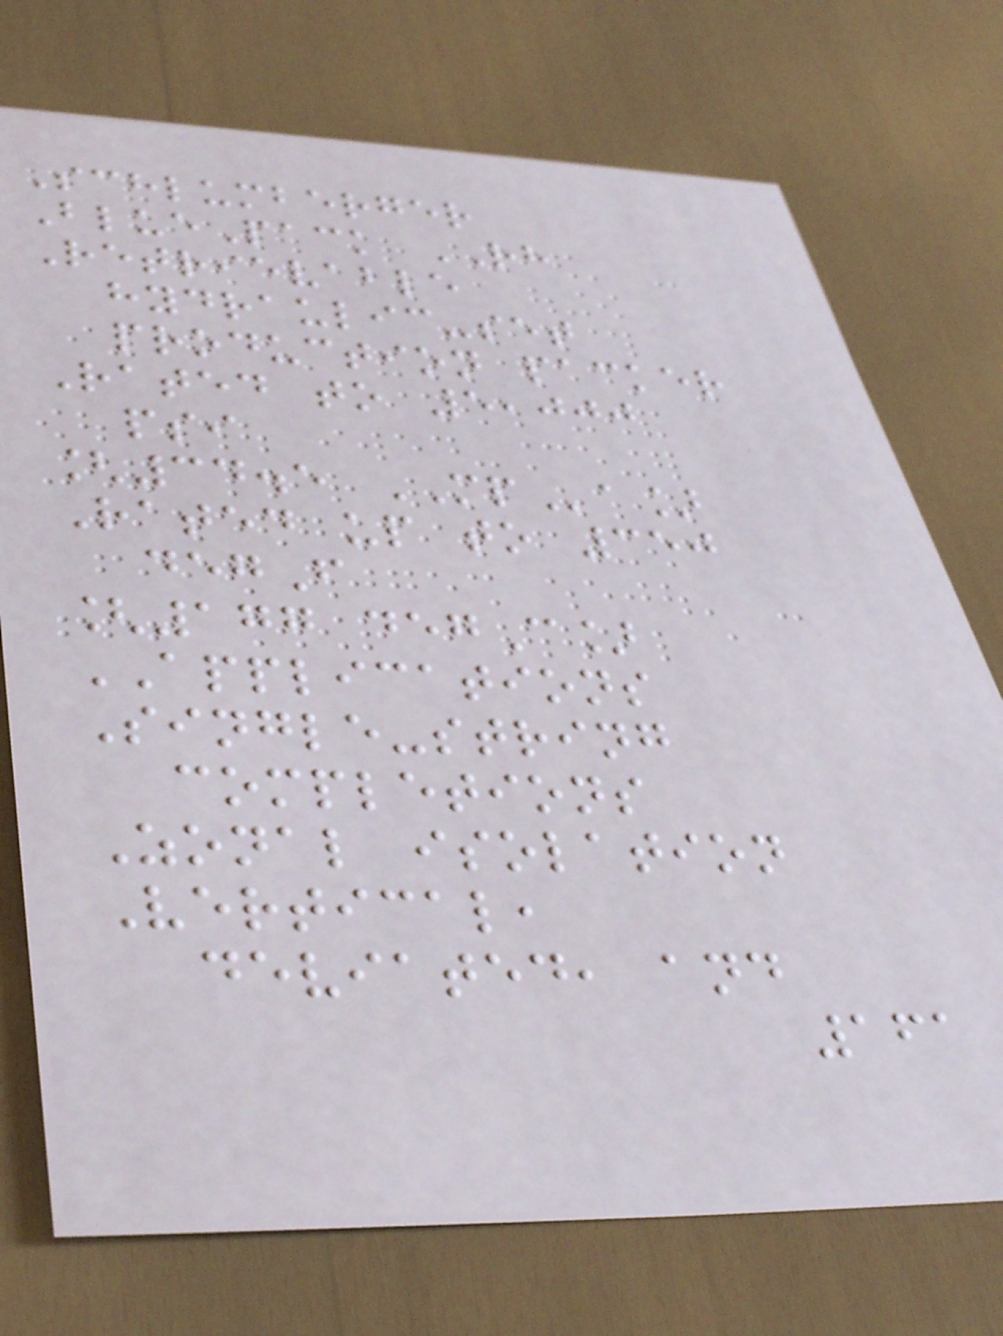Schlumberger
BluePack RH
Retrievable
hydraulic-set
production packer
Rated to 5,000
psi
[34.5 MPa]
Rated up to 350
degF
[177 degC]
APPLICATIONS
Single-string
completions
Zonal isolation
Vertical,
deviated, and
161
